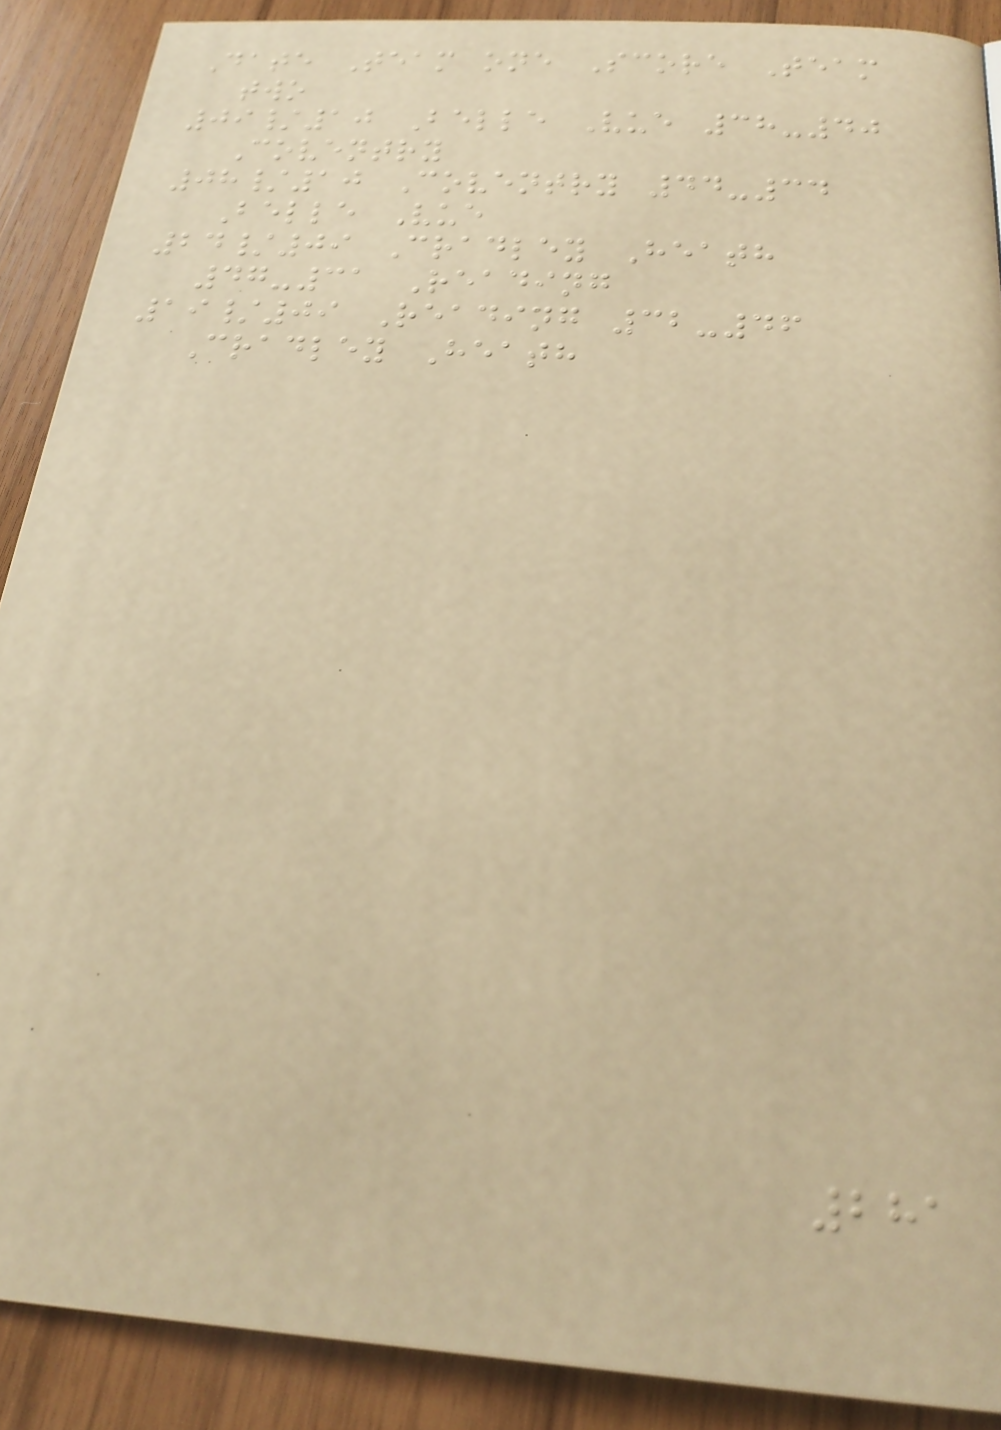Date Team one Score Team
two
09/10 Belle Vue 38-40
Coventry
08/10 Coventry 44-34
Belle Vue
24/09 Cradley Heath
47-31 Reading
19/09 Reading 32-46
Cradley Heath
281
